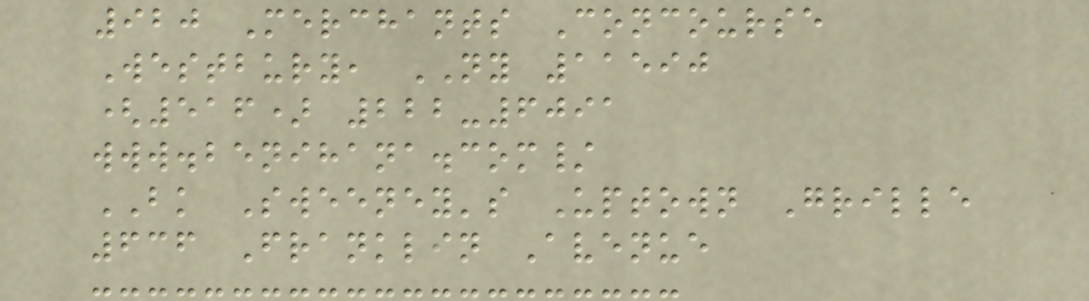920 Merchants Concourse
Westbury, NY 11590
(516) 222-6091
www.benihana.com/
BK Sweeney's Uptown Grille
636 Franklin Avenue
